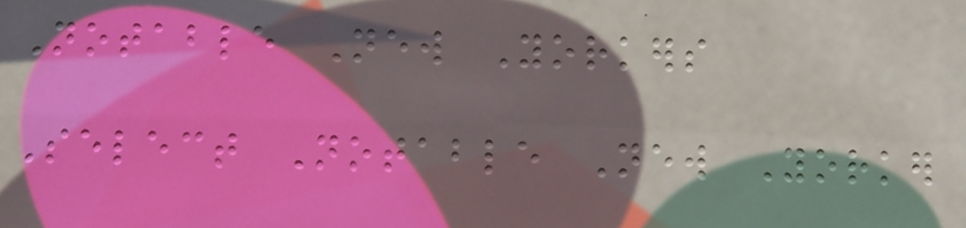Notable New Yorkers
Select Notable New Yorker
